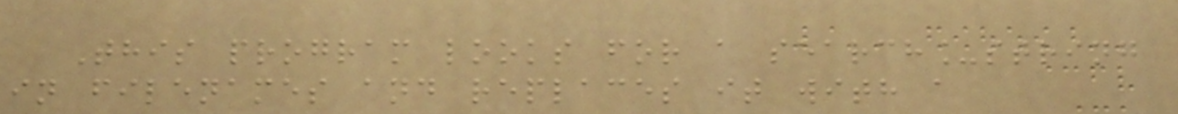This program looks for a search_string
in filenames and replaces it with a
